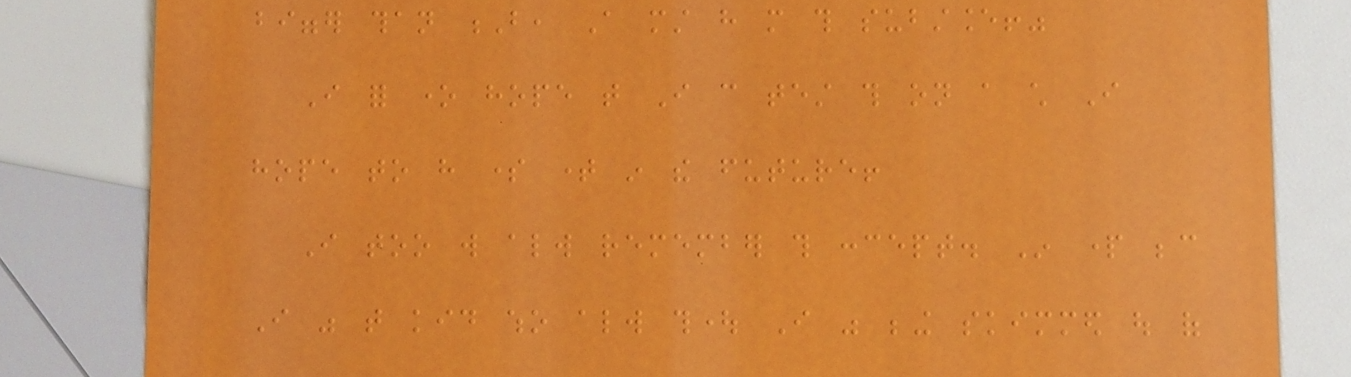bigger than B, A must have more this substance!"
I for one hope that I can test this on a child I
hope to have some time in the future!
I too will always remember this concept. In part because
I was that kid who always thought I was being skimmed out of
